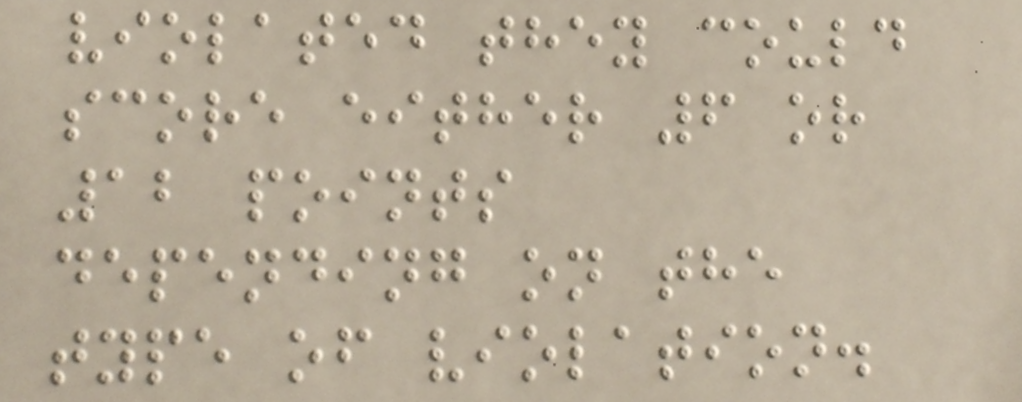violated they could
score either 6 or
12 points
depending on the
type of violation.
